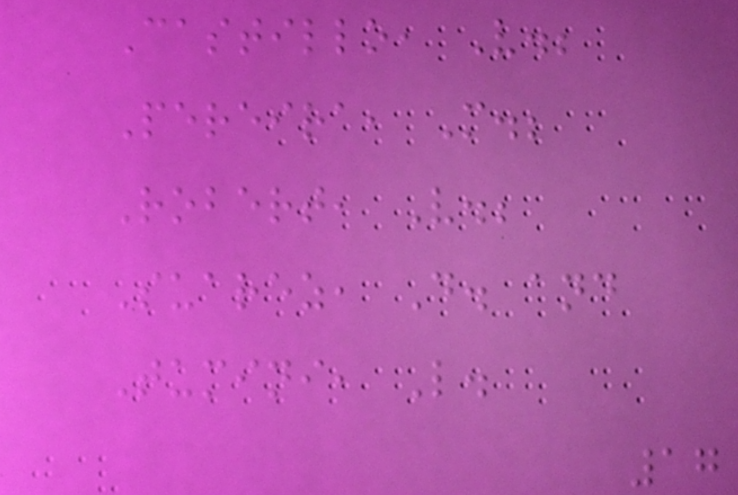Castillo, V.;
Pereira, M.;
Robert, V.;
Suarez, D. and
Tumini, L.
17
